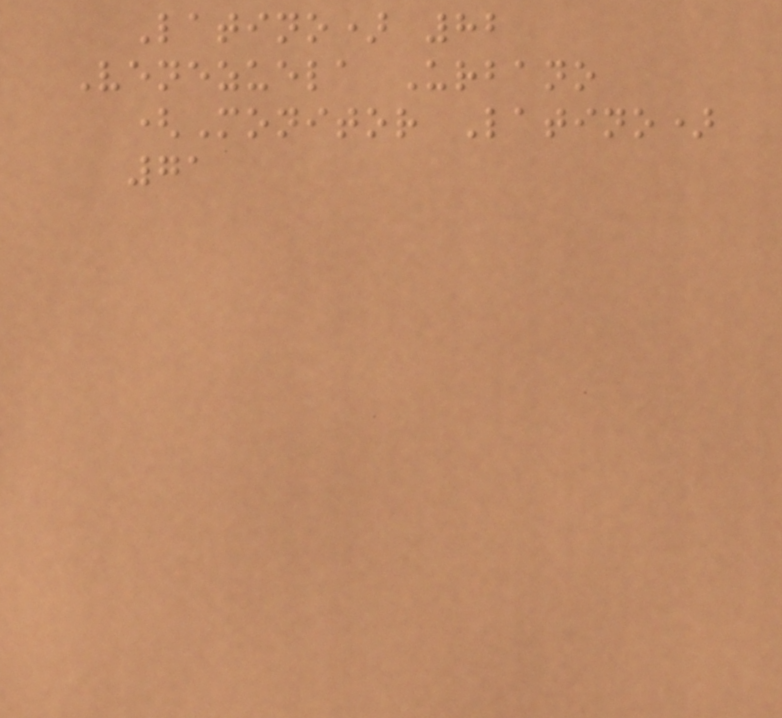Latino) 82
Venezuela Urbano
(Monitor Latino)
71
